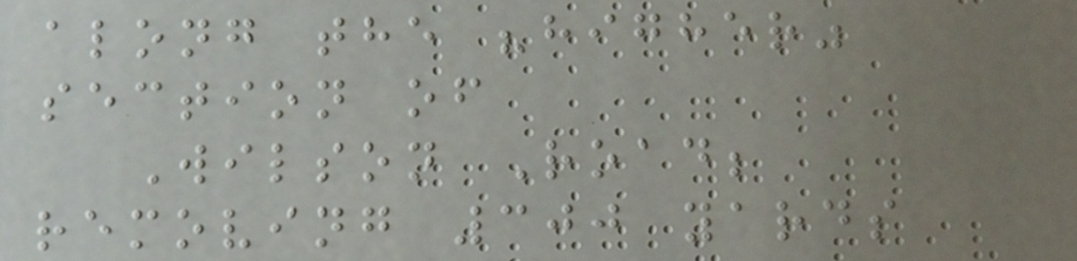along the "higher"
section of
Wilson Road;
removing 300 yards
